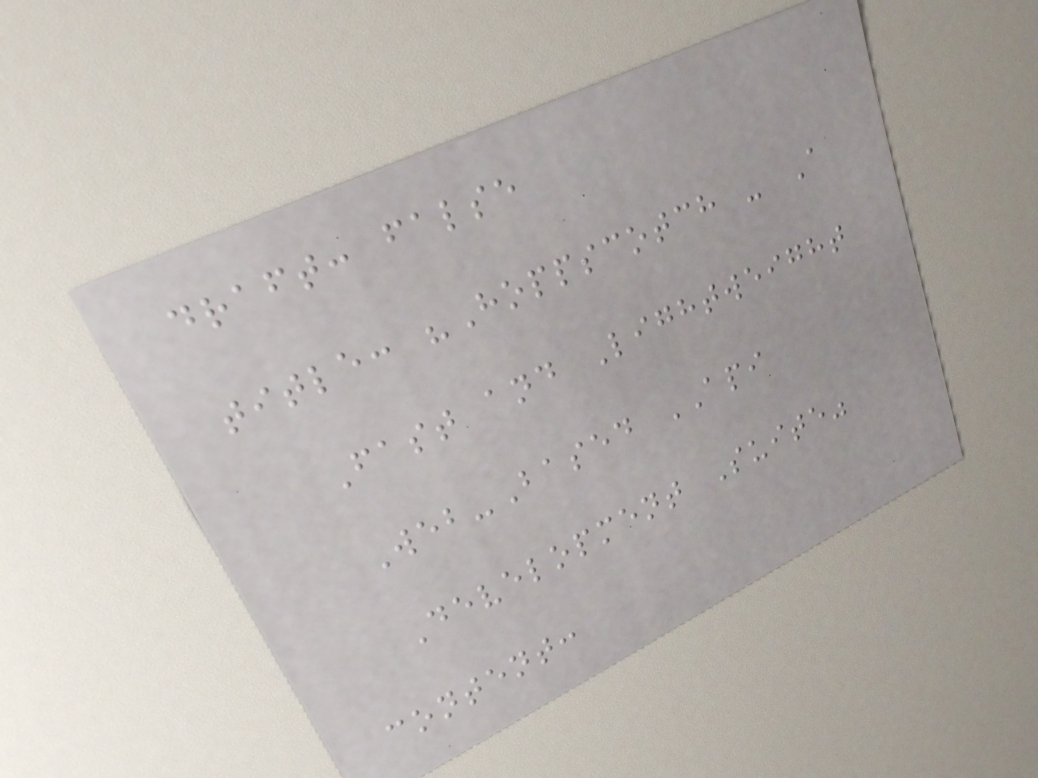draft: false
title: "Hoppscotch - A
Fast and Lightweight
Web-Based API
Development Suite"
content:
